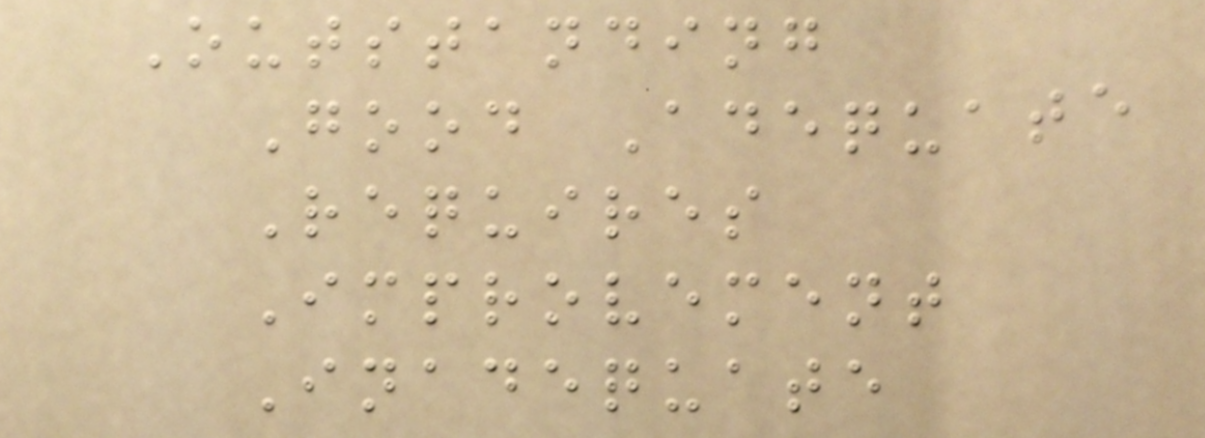Outstanding
Good Adequate
Requires
Improvement
Inadequate
